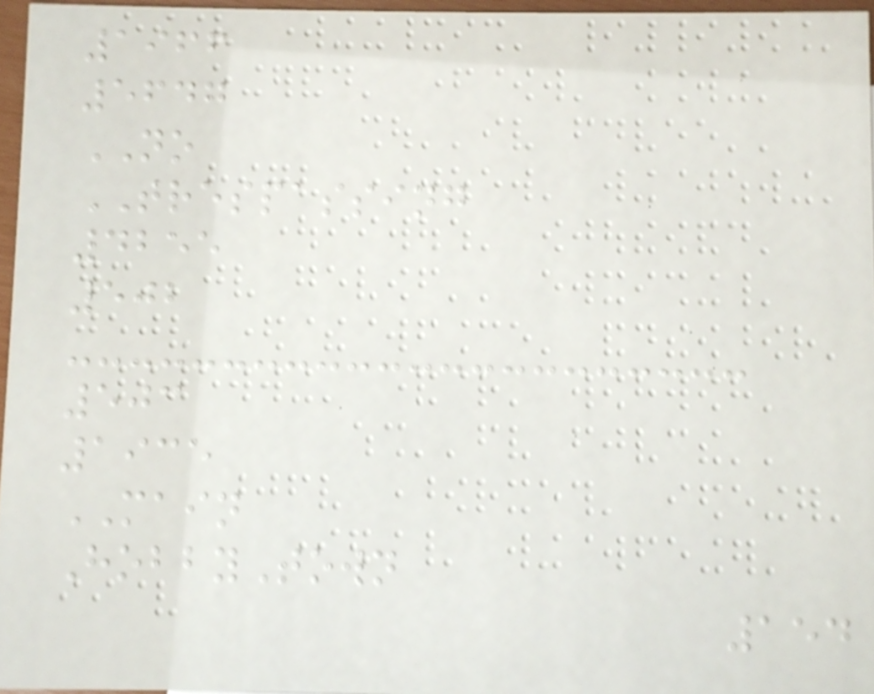1966
5647
NO
TRESPASSING
4255
502
503
1935
MAIN
HobbyTown
154
